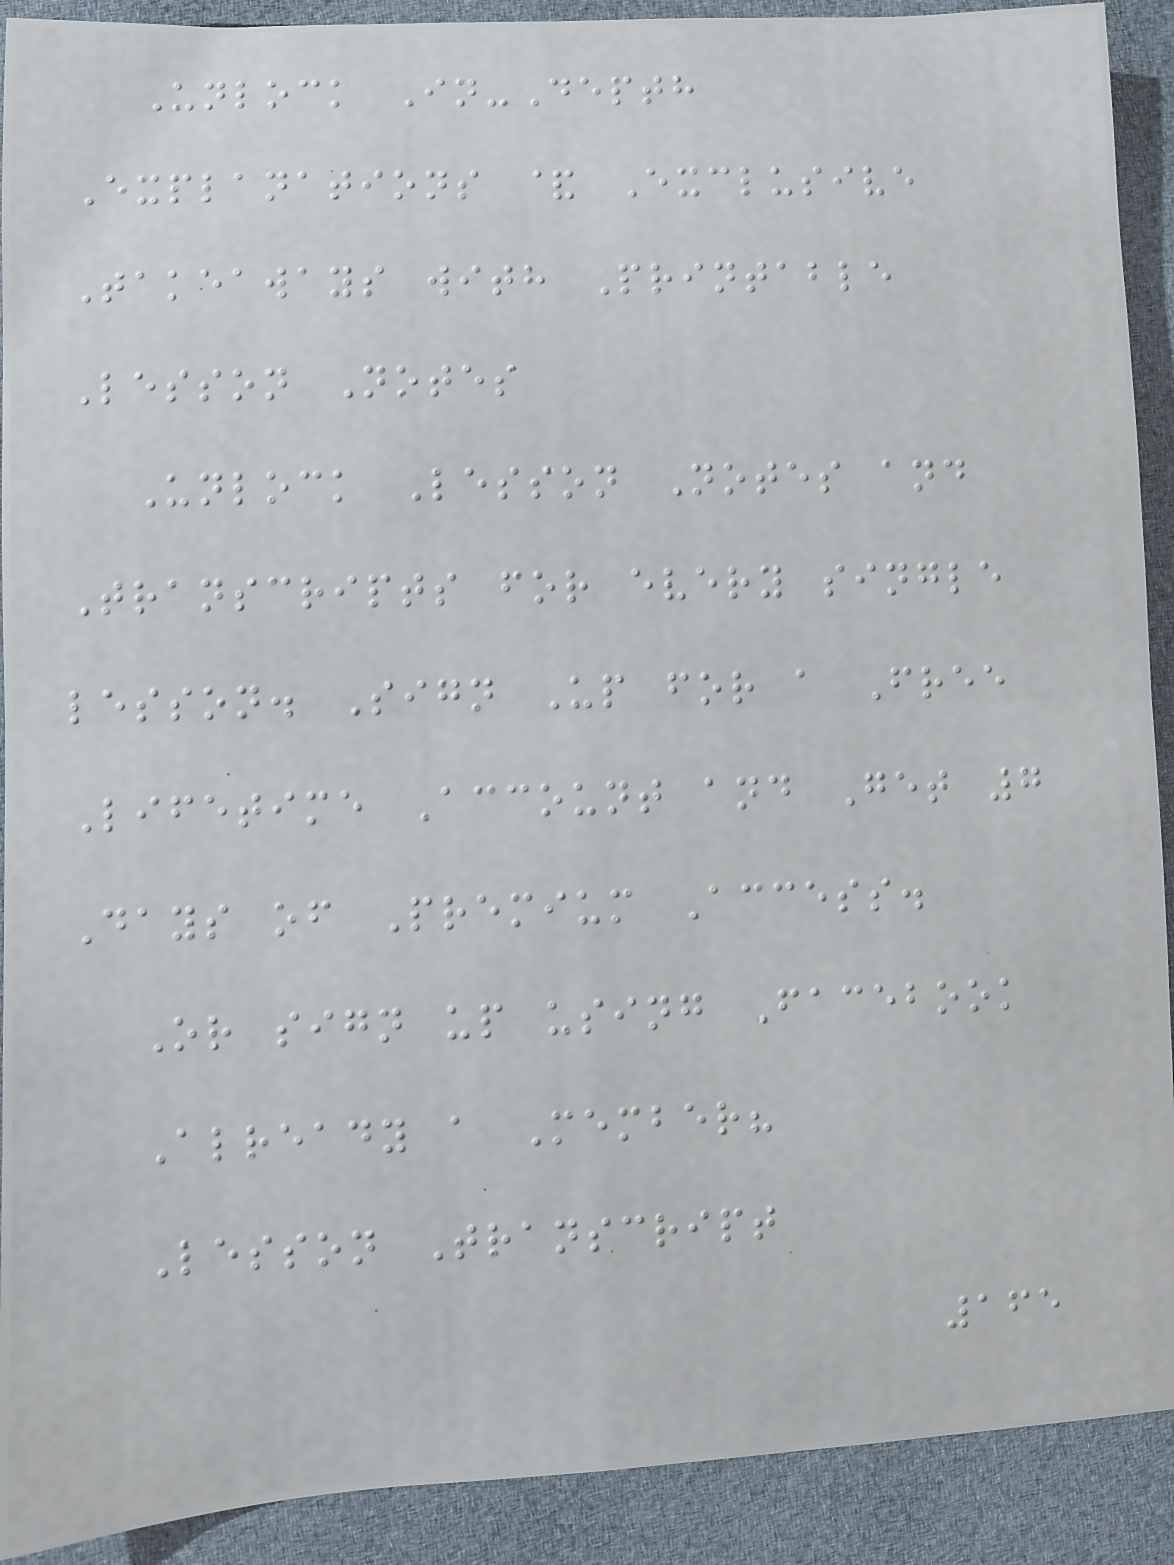Unlock In-Depth
Explanations & Exclusive
Takeaways with Printable
Lesson Notes
Unlock Lesson Notes and
Transcripts for every single
lesson. Sign Up for a Free
Lifetime Account and Get 7
Days of Premium Access.
Or sign up using Facebook
Already a Member?
Lesson Transcript
165
